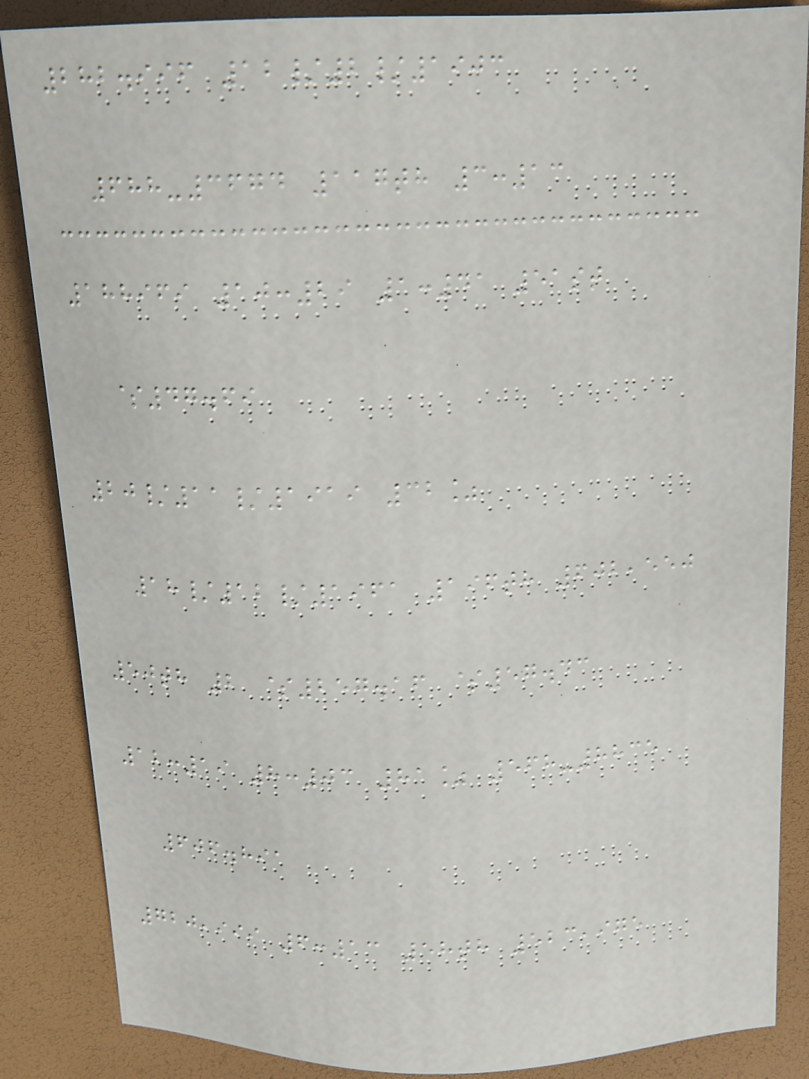282.996 12/2/1903
688-3674 117th 3:13
188969 10:29 1:41 51st
$47.69
20/11/1919 32%
18/12/1961 196th 602,550
50th 2 $257.16 $57.43
12:19 8:03 81% 568-8835
606.891
720,999 6:13 58th 523,975
